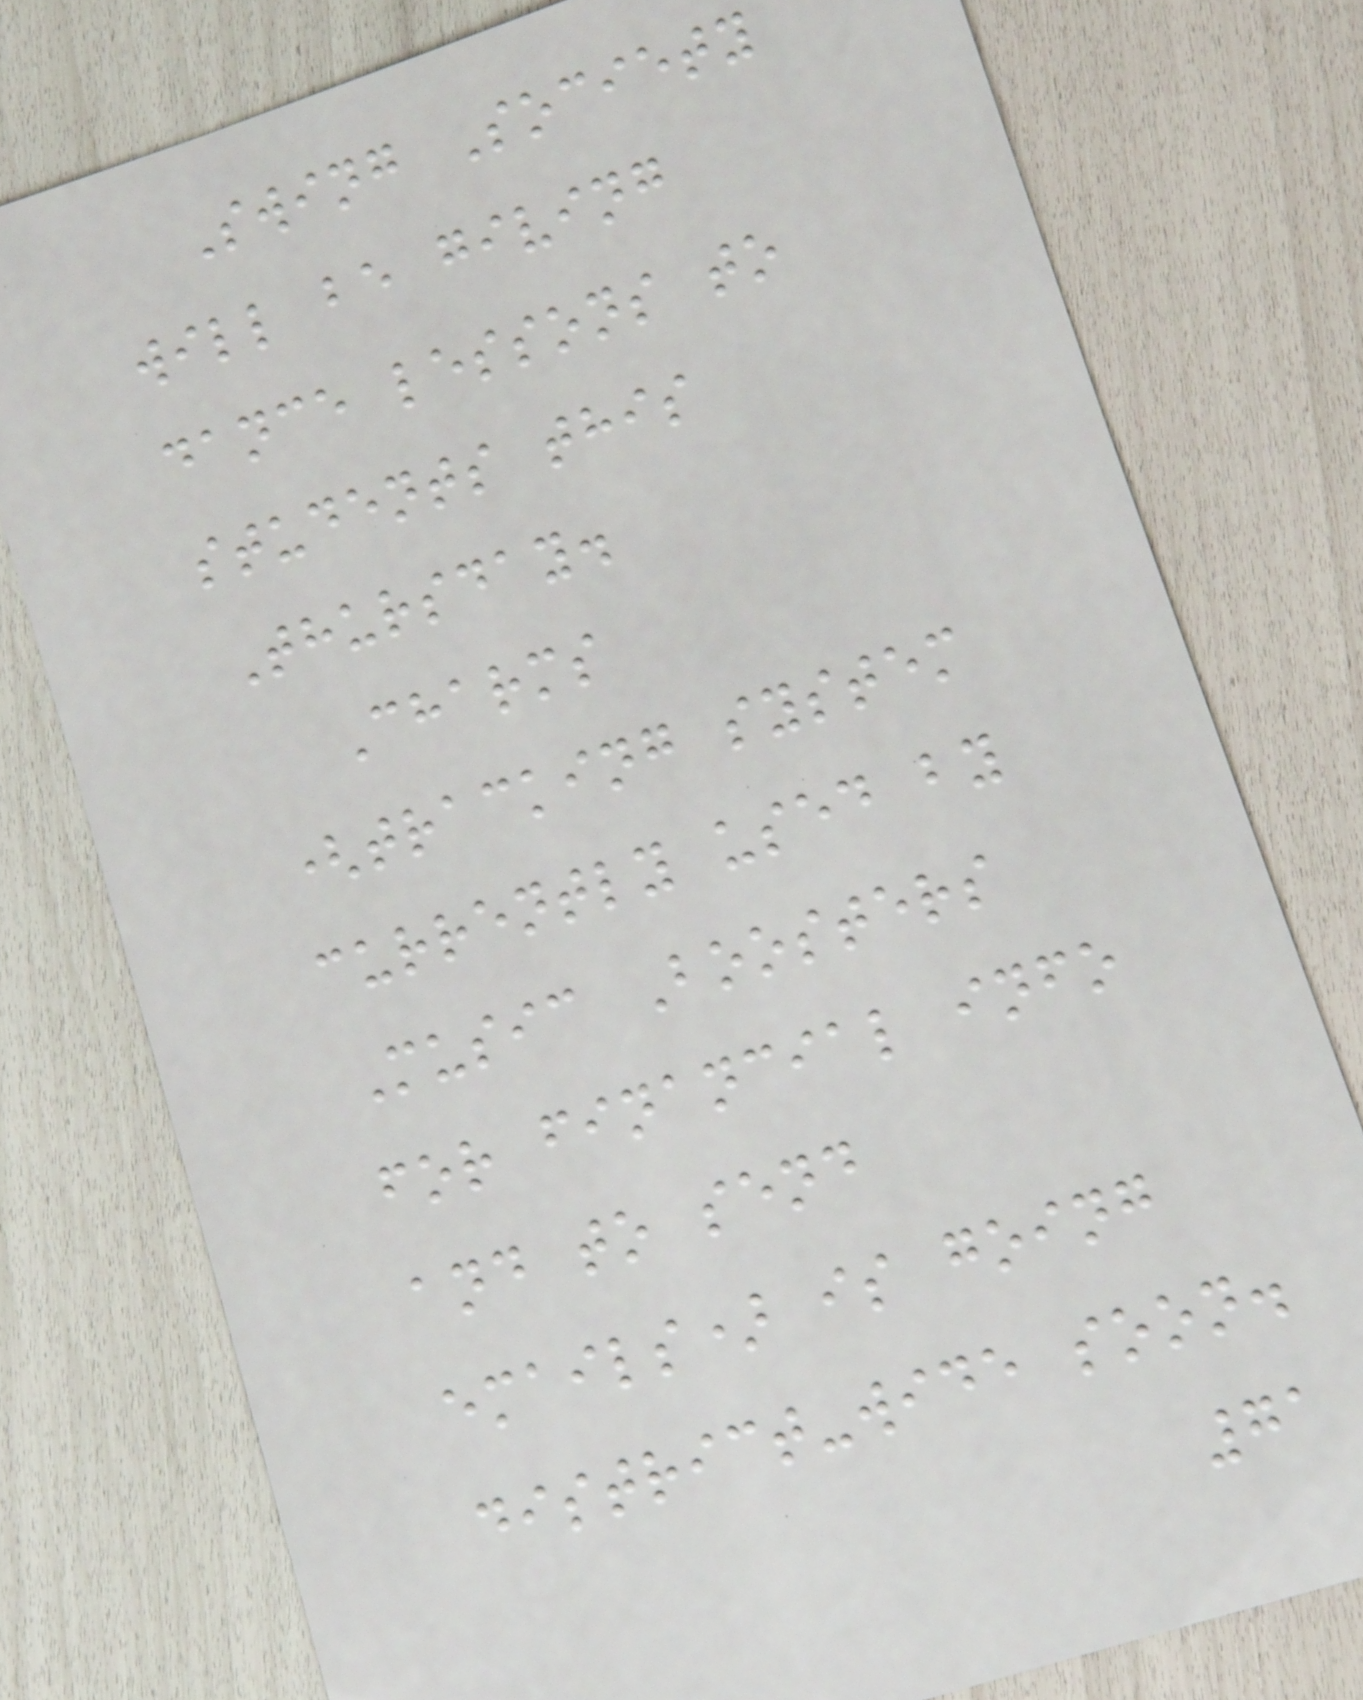Swing Society
will be giving
dance lessons to
students this
Thursday.
Charms
(tracking system
currently used by
Music Boosters
for financial info
and to send
emails) is going
district-wide soon.
71
